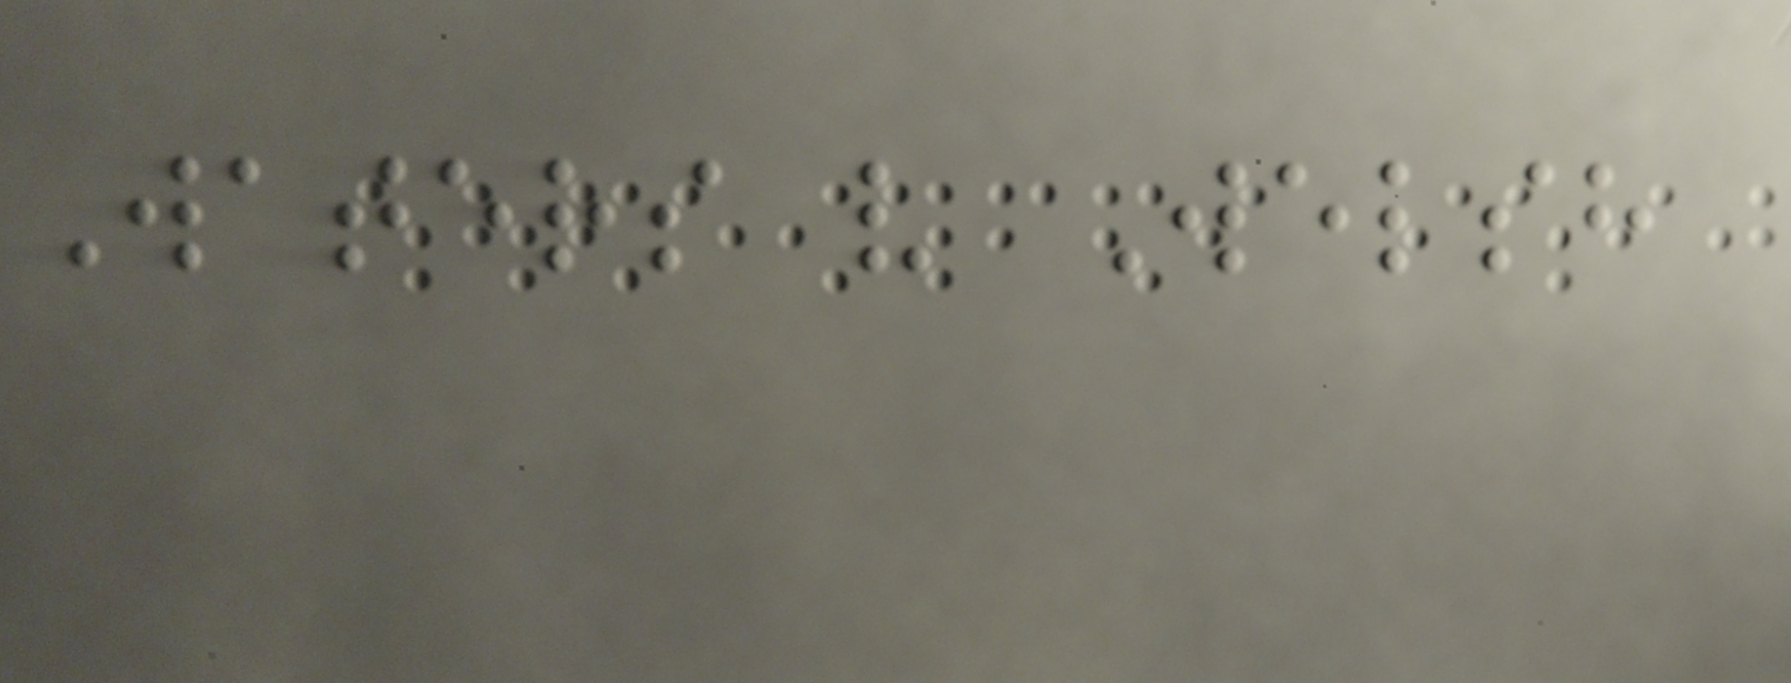Waters v Welsh
